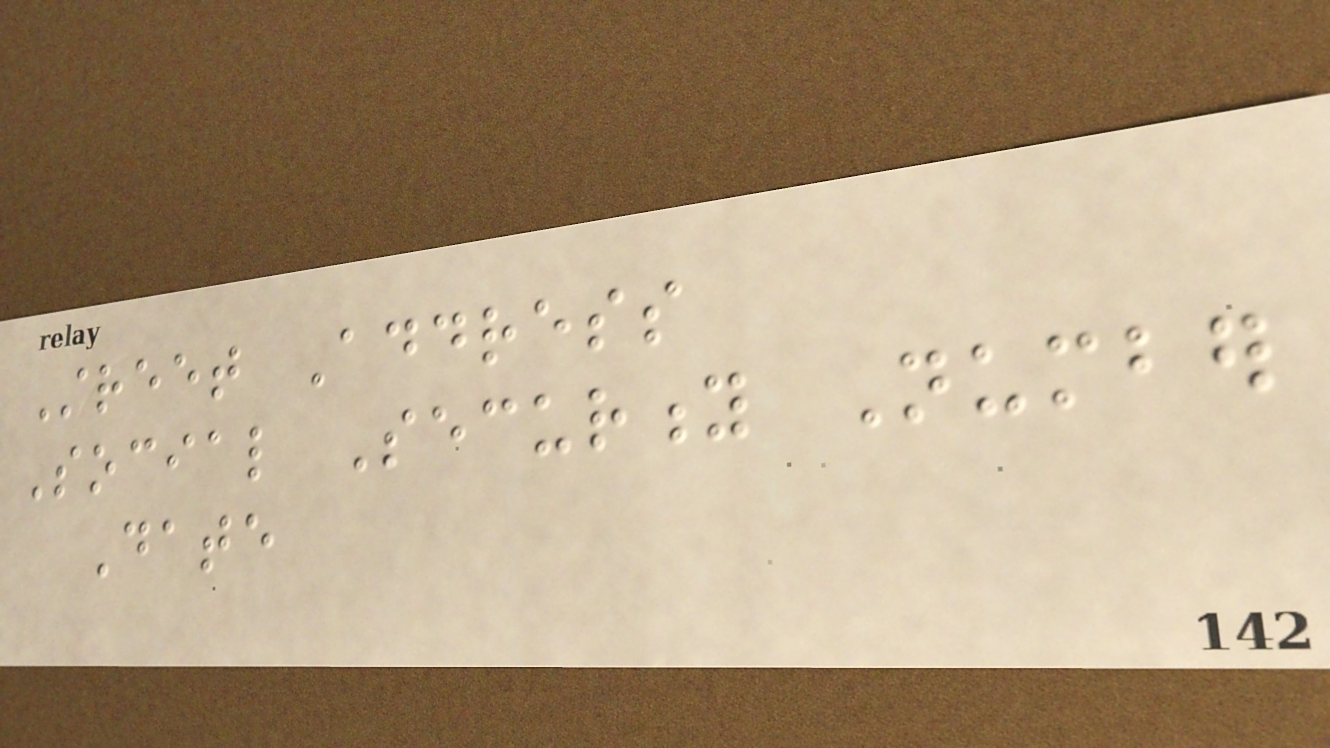Street Address
Social Security Number
Date
